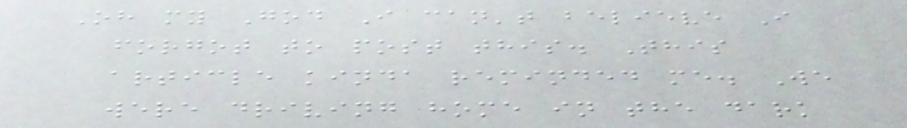Oh my God I can't believe I
forgot to post this. This
article kinda reminded me. We
were driving home in the dark
